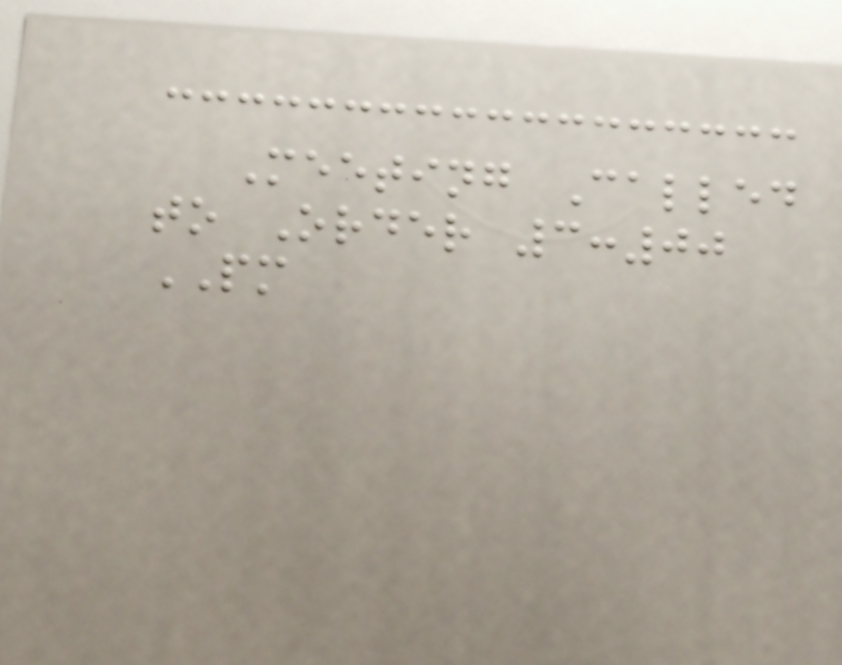Meeting Called
to Order 3:00
PM
